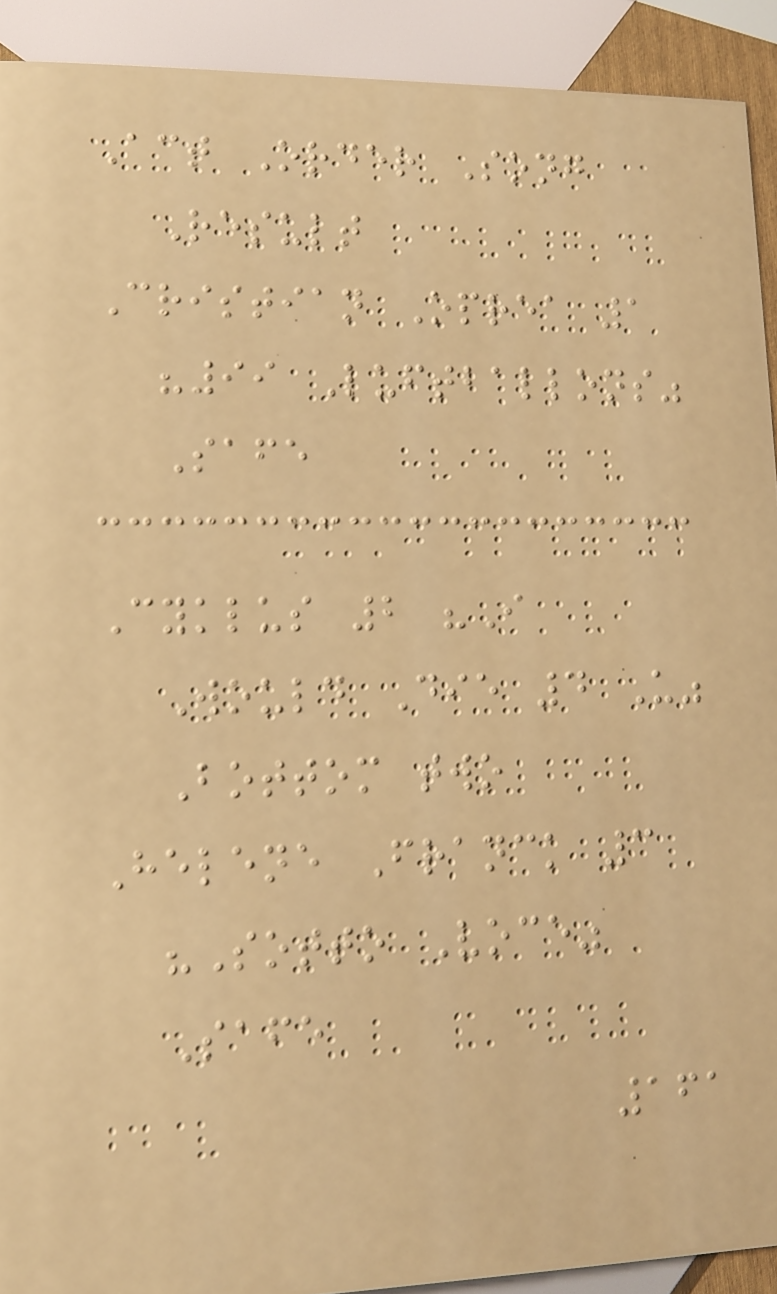Act Order Song
Result
Cristian Oprea 1
"99 Luftballons"
Safe
Cyklus 2 "I
Would Die 4 U"
Bottom two
Helene Franck 3
"Sotto Voce"
Safe
161
